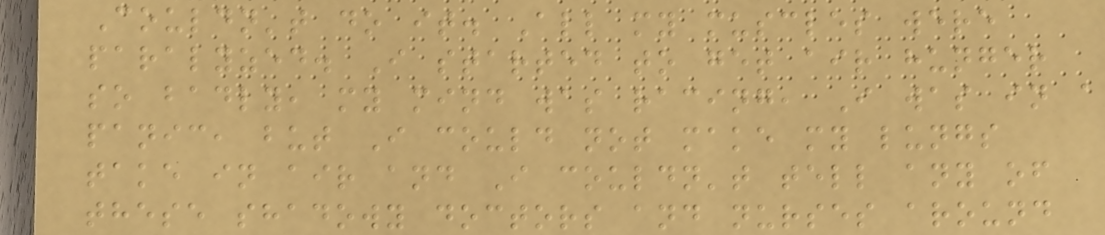Couldn't do it. All my muscles were
paralyzed. I started to get air hunger
so badly, my mind was racing, I was in a
panic, but I could not make my lungs
take in air and I couldn't tell any of
these shadowy doctors and nurses around
